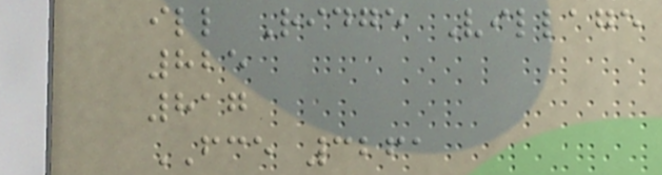ill Ridge Village
825
817
FCE 3261
